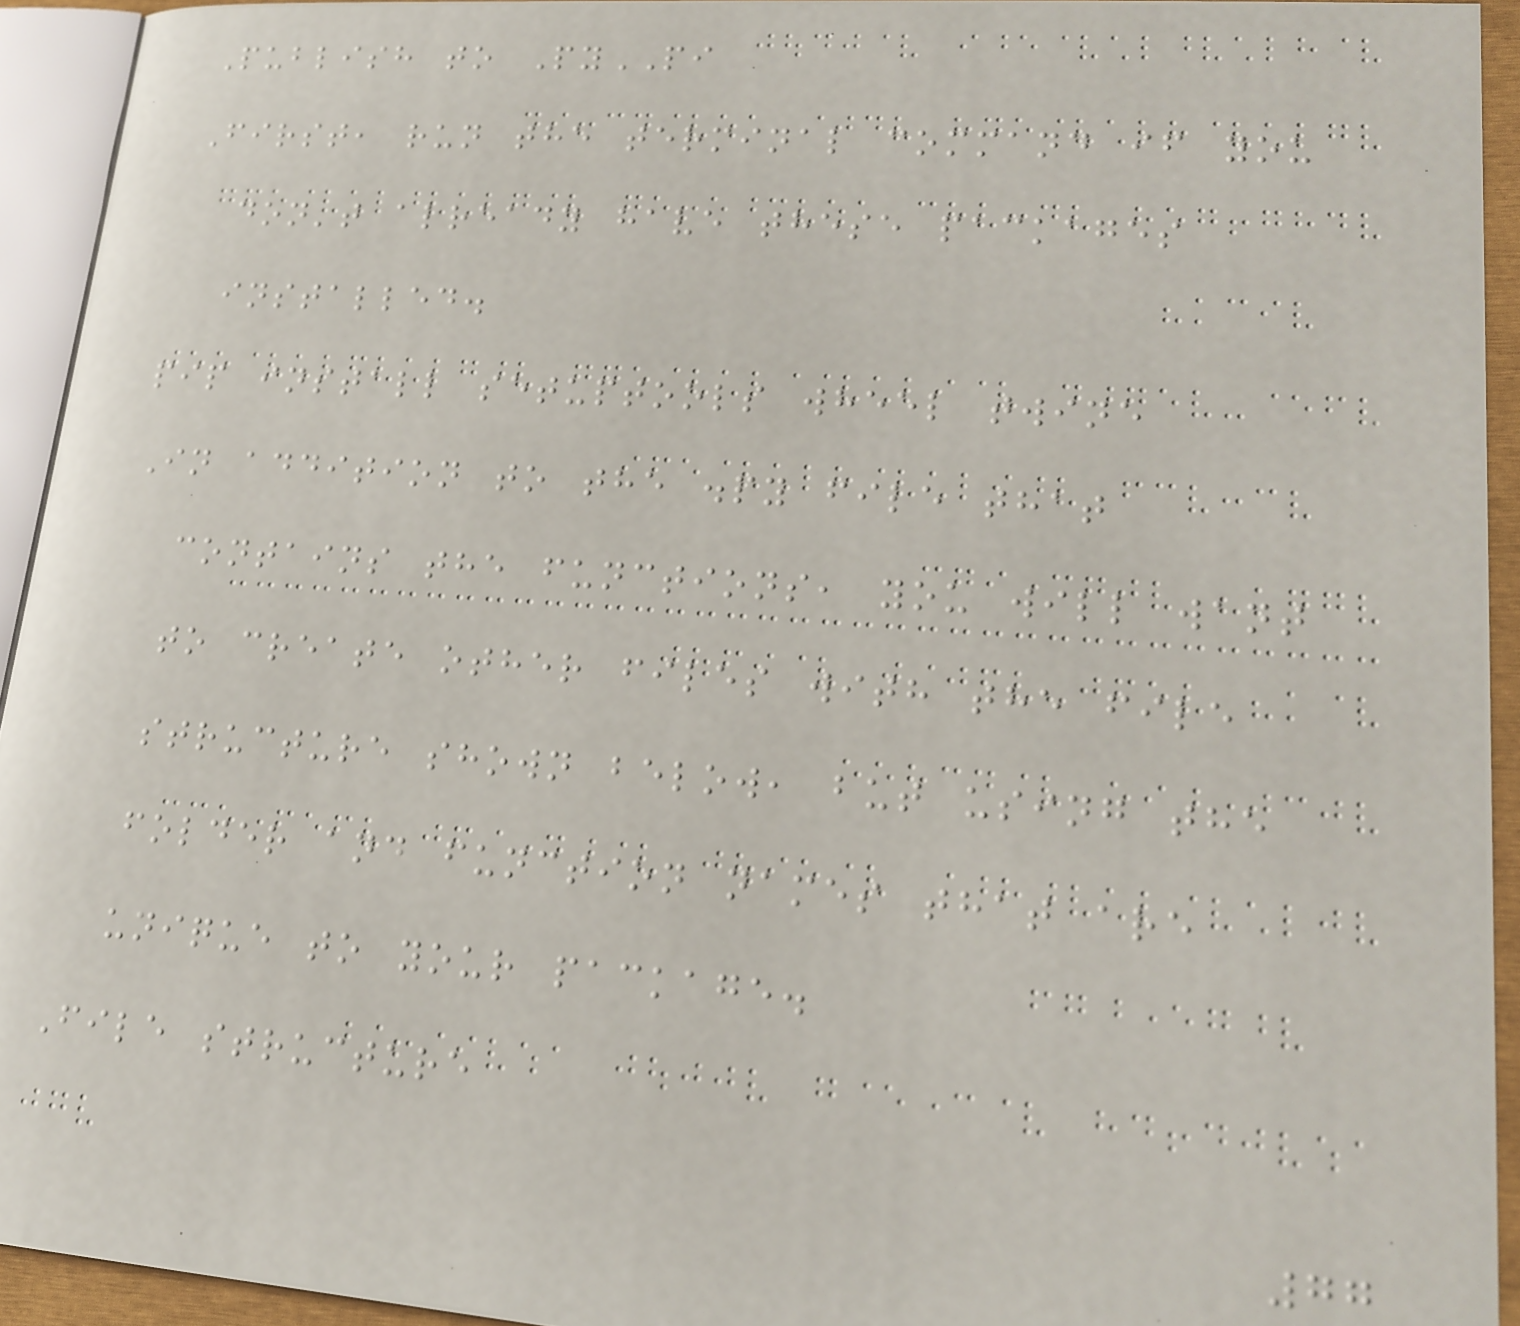Publish to PyPI
First, run the terminal command if you
don't already have these packages
installed.
pip install setuptools wheel twine
In addition to the .py file that
contains the functions, you will want
to create other files with the file
structure shown below, but using the
folder and function names that are
unique to your package.
File structure
77
